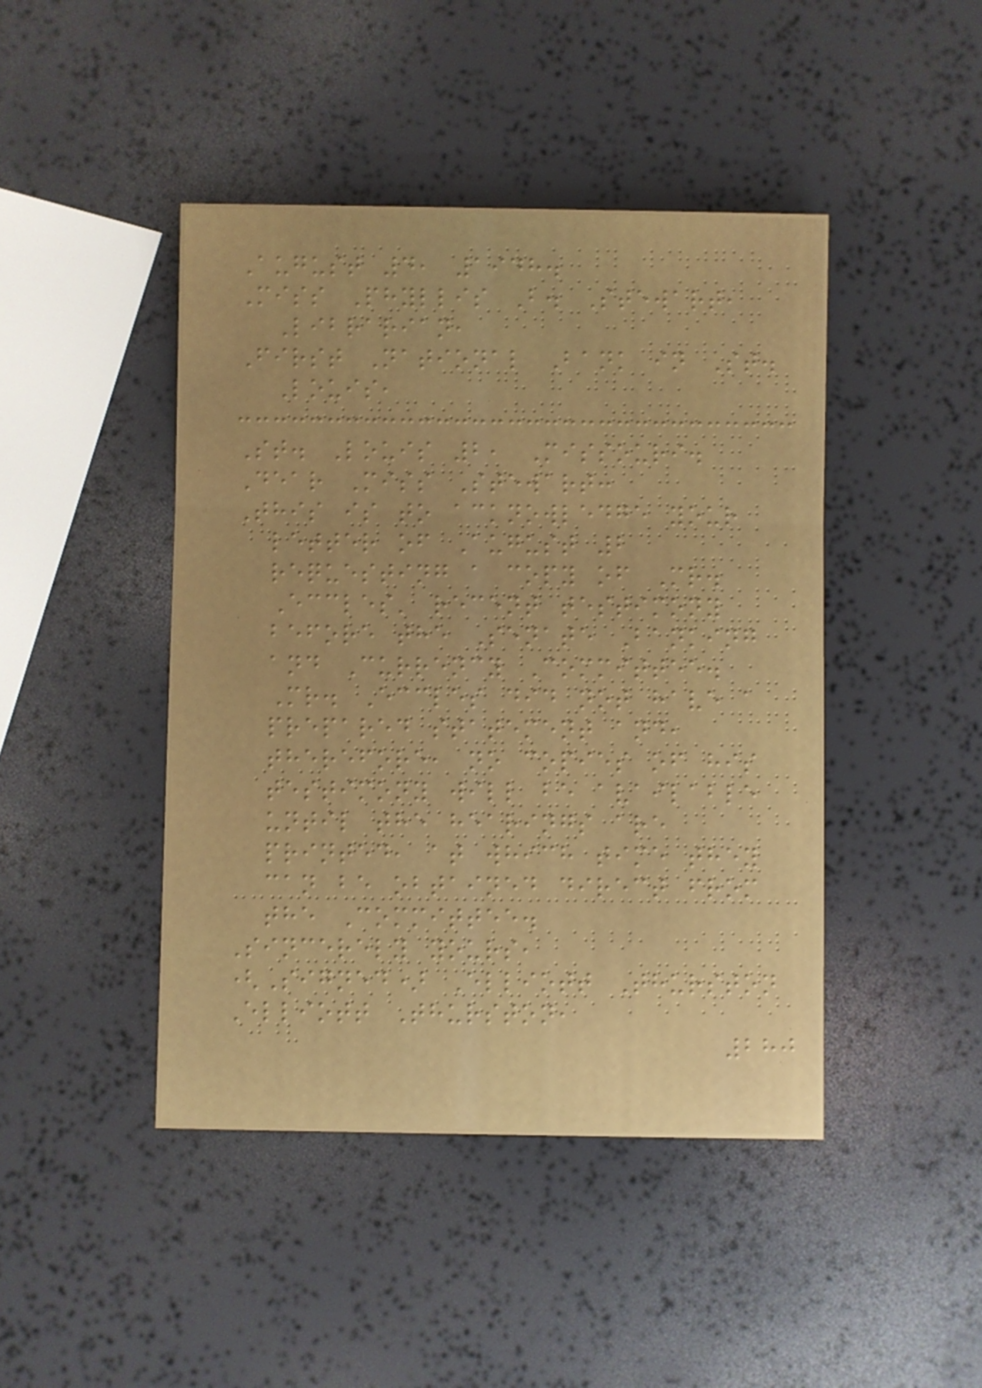August 4, 1948.
Miss Phyllis B. Stewart,
Librarian,
First National Bank in St.
Louis,
St. Louis 2, Missouri.
Dear Miss Stewart:
This is to acknowledge your
letter of August 2
requesting a copy of Mr.
Eccles' recent testimony
before the Senate Banking
and Currency Committee.
Mr. Eccles did not have a
prepared statement and,
therefore, no copies of his
testimony will be available
until the hearings are
printed, at which time they
can be obtained direct from
the Committee.
Sincerely yours,
(Signed) Elliott Thurston
Elliott Thurston,
280
